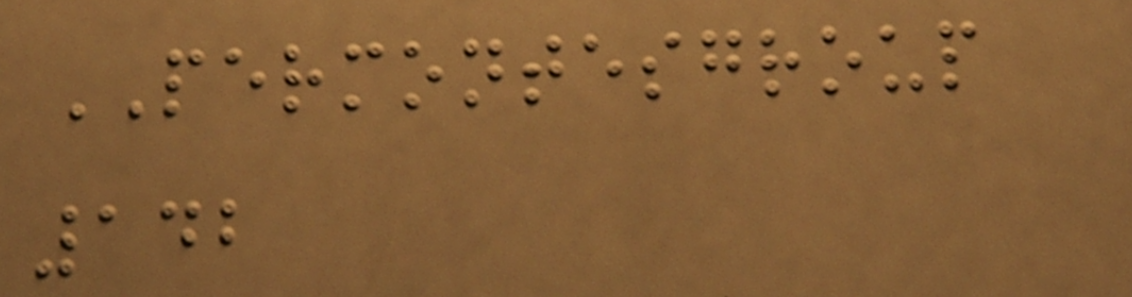PERMONTESGROUP
142
